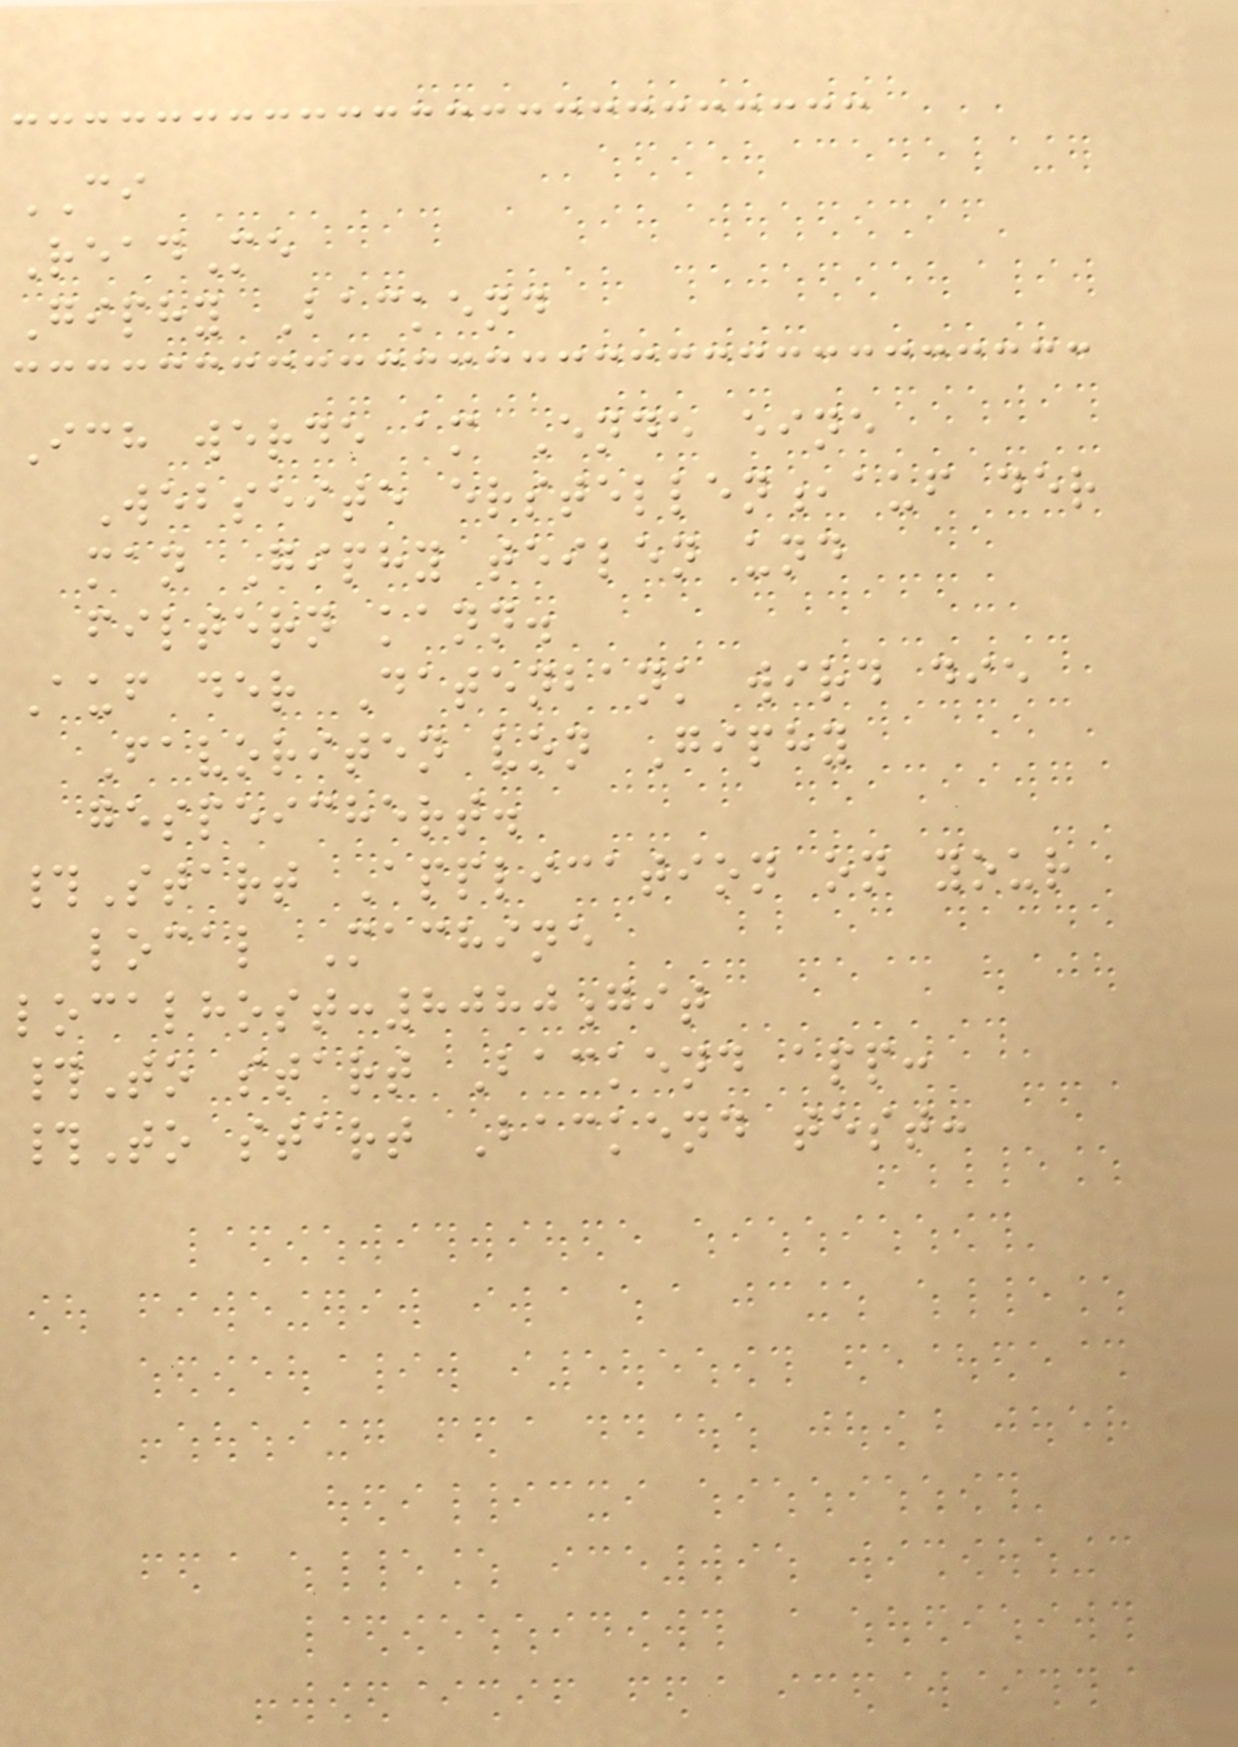CI
ReadMe
Giphy Backend
Ich werde am Ende eine
Webseite erstellen,auf der
man Giphy teilen und
filtern kann.
Auf der Datenbank wird die
Favoriten von Giphy
gespeichert.
#Start Application on your
local Machine
localhost:8080git
#To start Backend app:
#To start Backend test:
